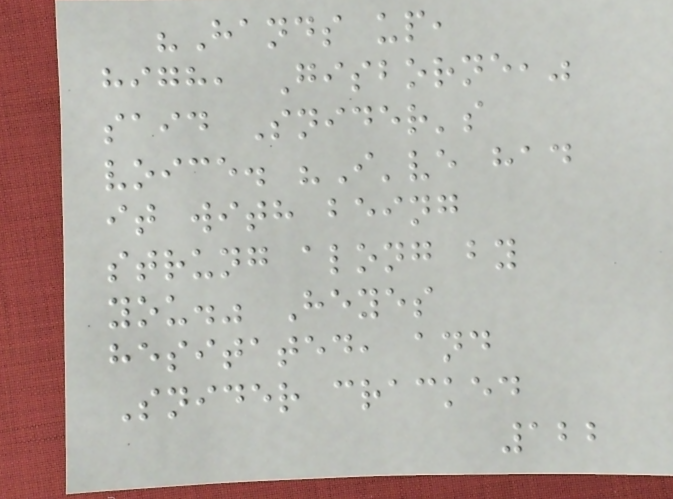"Hands up,
high, Gisborne,"
said Snider's
voice. "I've had
it with being
strung along by
you." Heyes
hesitated, and
Snider cracked
122
